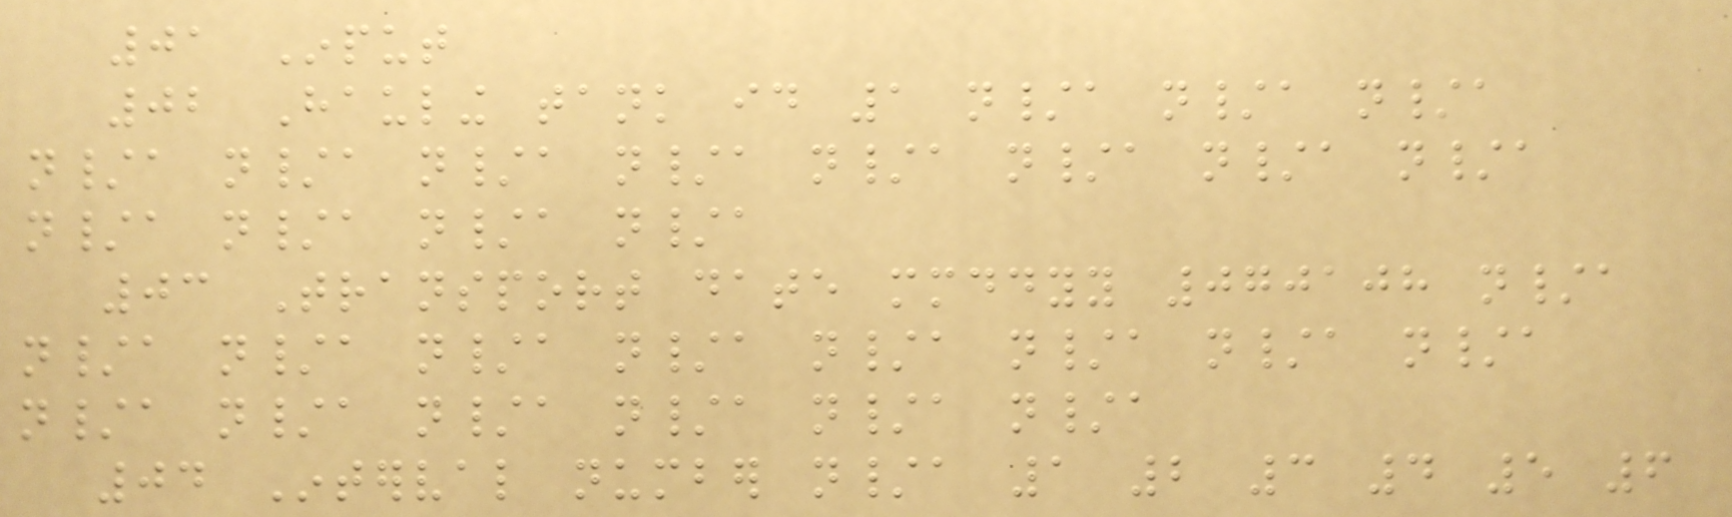01 Input
02 Hauling tank id 1 n/a n/a n/a
n/a n/a n/a n/a n/a n/a n/a n/a
n/a n/a n/a n/a
03 Transport date mmddyy 070108 n/a
n/a n/a n/a n/a n/a n/a n/a n/a
n/a n/a n/a n/a n/a n/a
04 Interval number n/a 1 2 3 4 5 6
